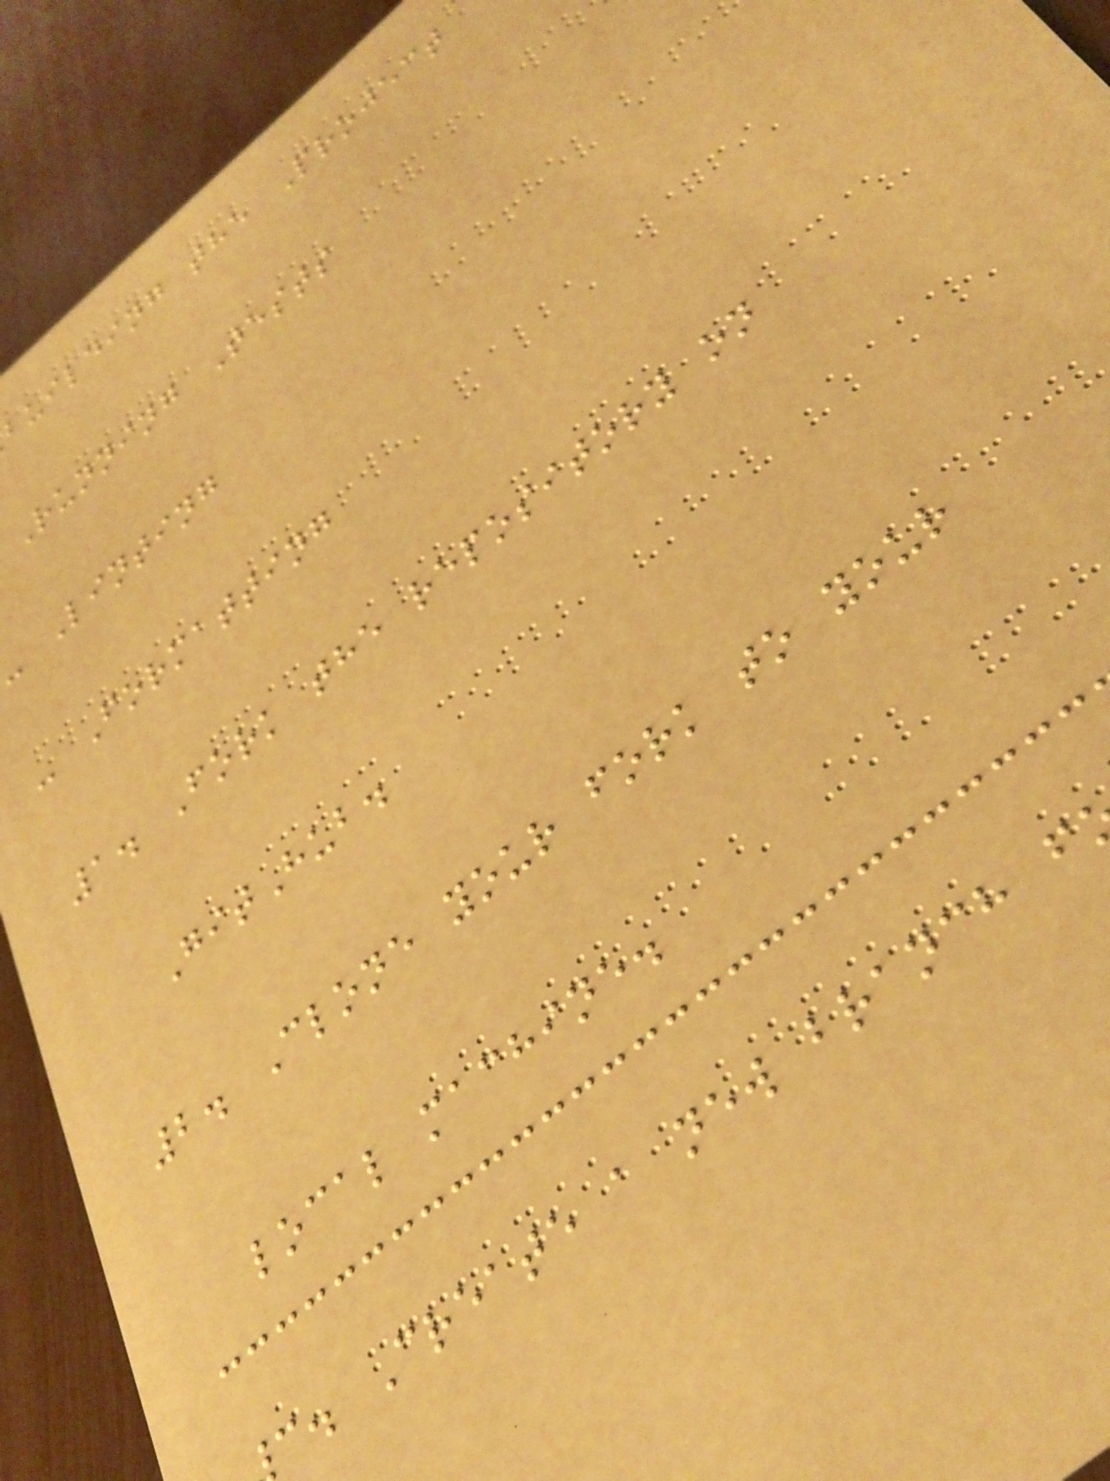building the Project
Running Tests
Linting
- Formatting
1. Fork the repository on
GitHub.
2. Clone your fork to your
local machine.
c. Create a new branch f
